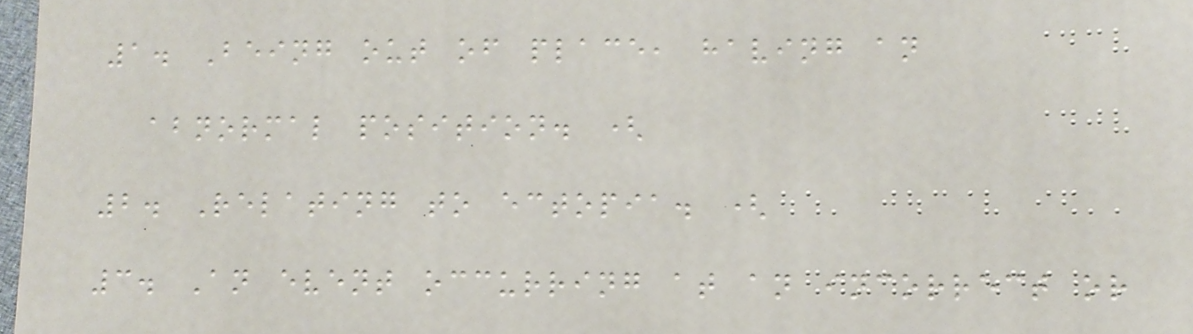1. Being out of place, having an
abnormal position. (
2. Relating to ectopia. (
3. An event occurring at an incorrect or
